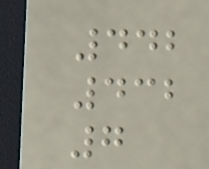442
432
7
